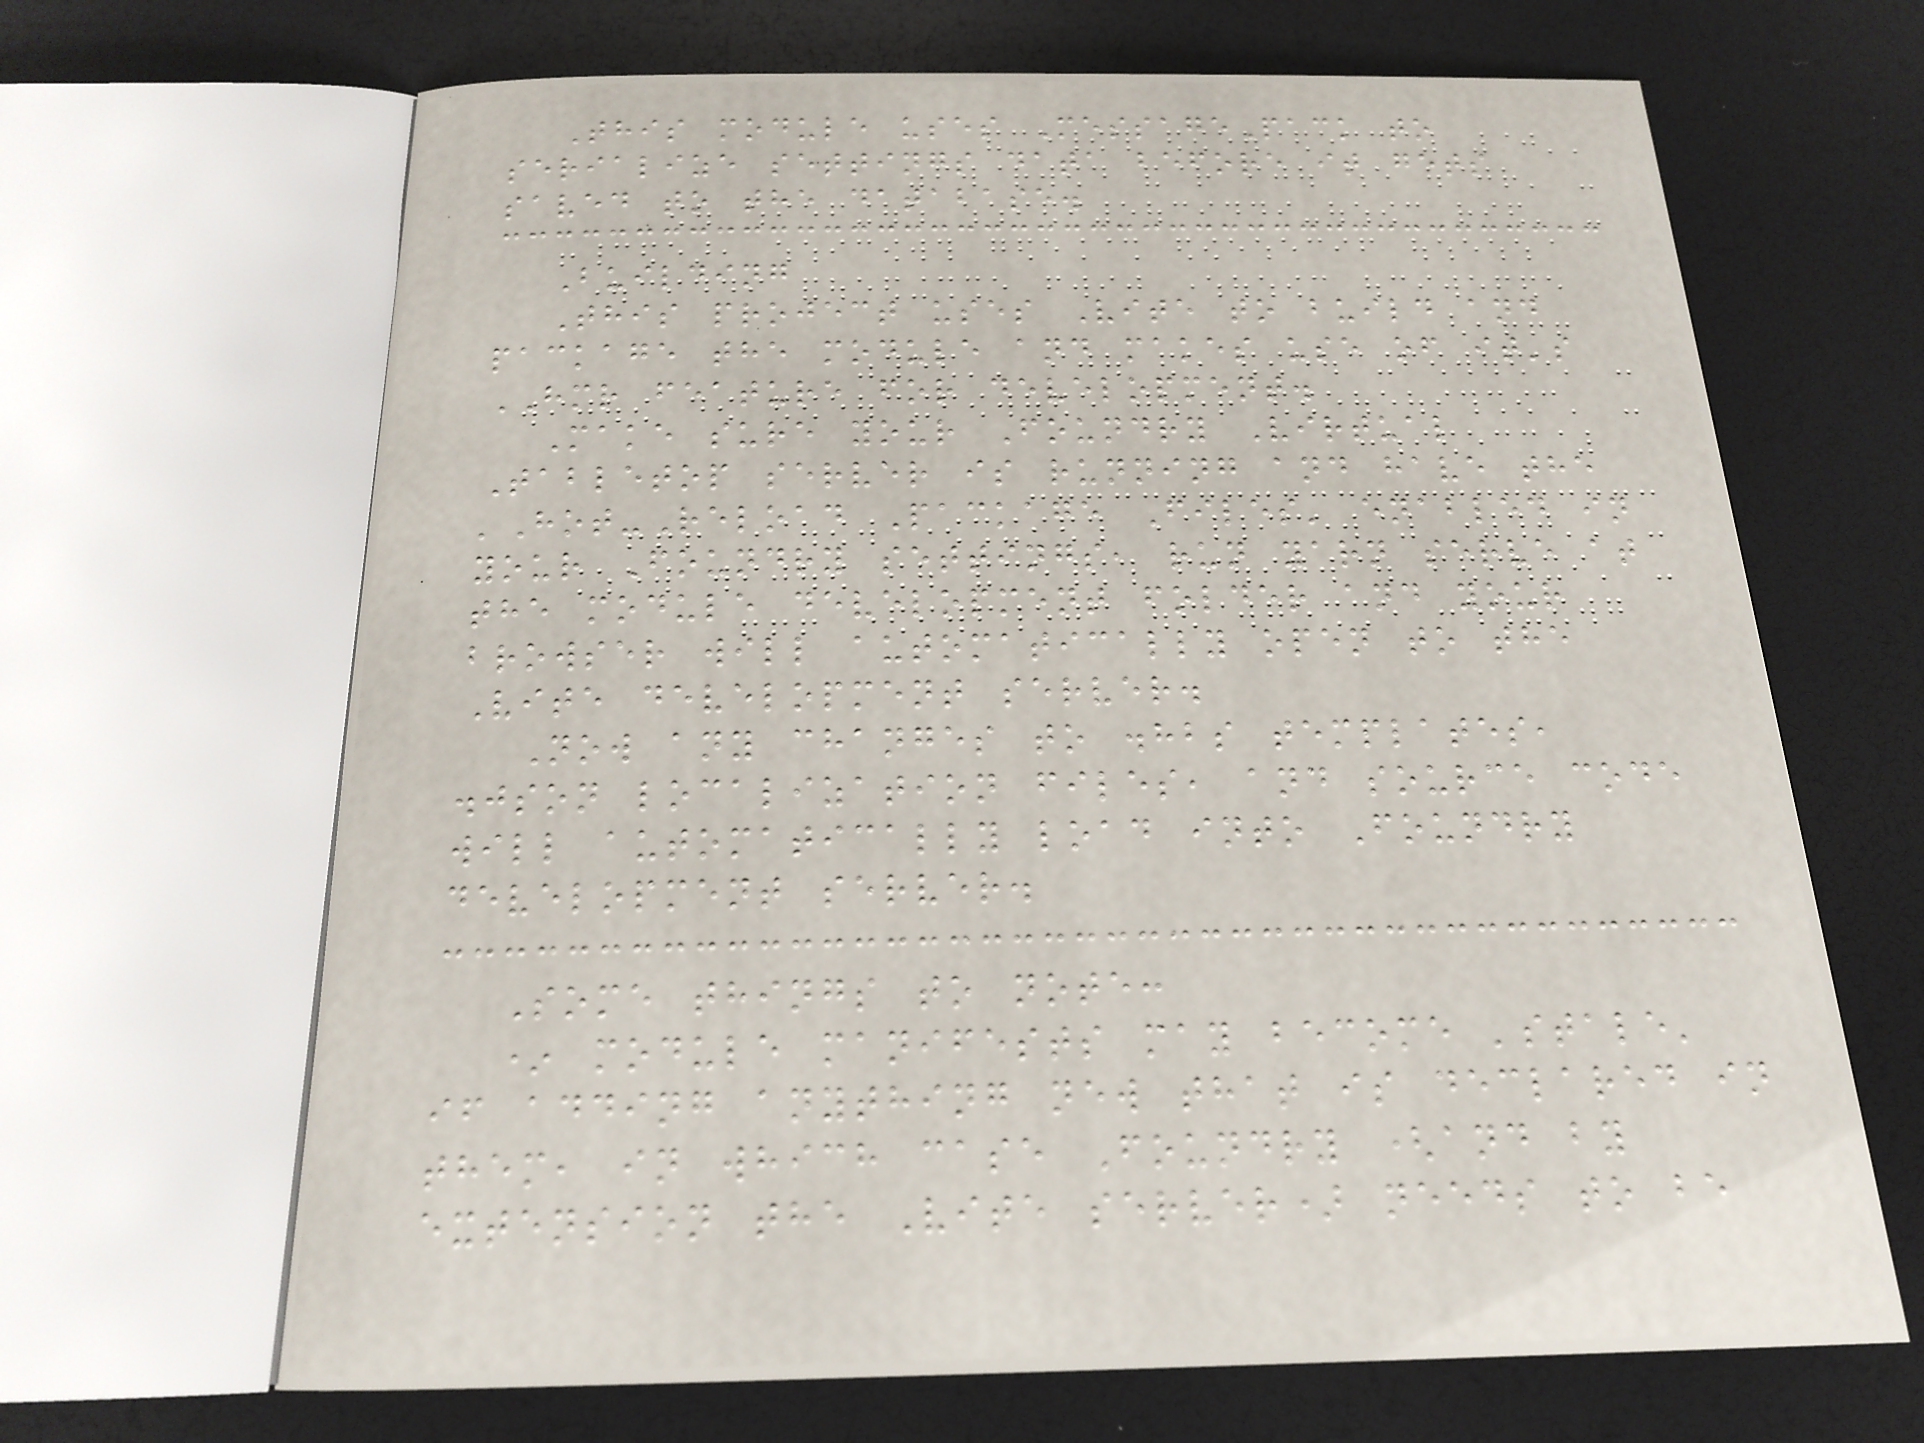This module uses MessagePack to
serialize settings data before it gets
saved to the database.
Building
This project uses Vite to build and
package the module and makes use of it's
HMR feature for development.
Make sure your Foundry Virtual
Tabletop server is running and have the
'Hot-Reload Package Files' enabled in
your Foundry settings, run yarn serve at
the module development folder and your
browser will automatically open to the
Vite development server.
Now any changes to .hbs templates,
.json localization files, and source code
will automatically load into Foundry
development server.
Some things to note:
* module manifests may become 'stale'
if adding anything new that is declared in
them, in which case Foundry (and by
extension the Vite server) needs to be
